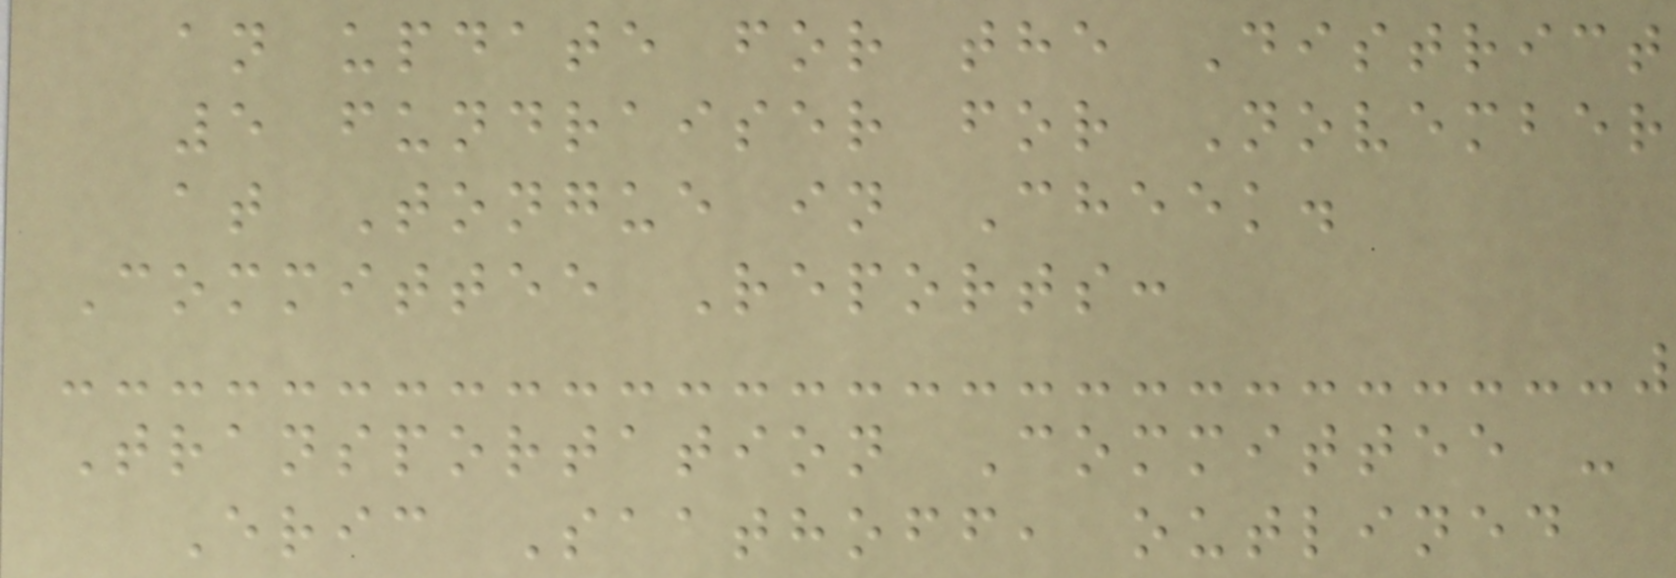an update for the District
5 fundraiser for November
at Tongue in Cheek.
Committee Reports:
Transportation Committee -
Eric Saathoff, outlined
